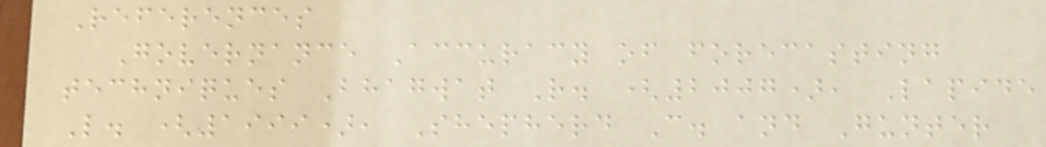References
Governance Accuracy of forecasting
techniques Bhagwat R. (2007), Lapide
L. (1999), Shepherd C. and Gunter
